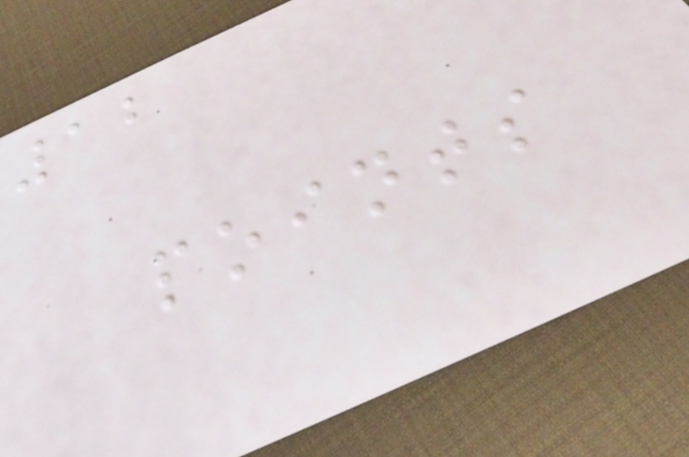12
points
